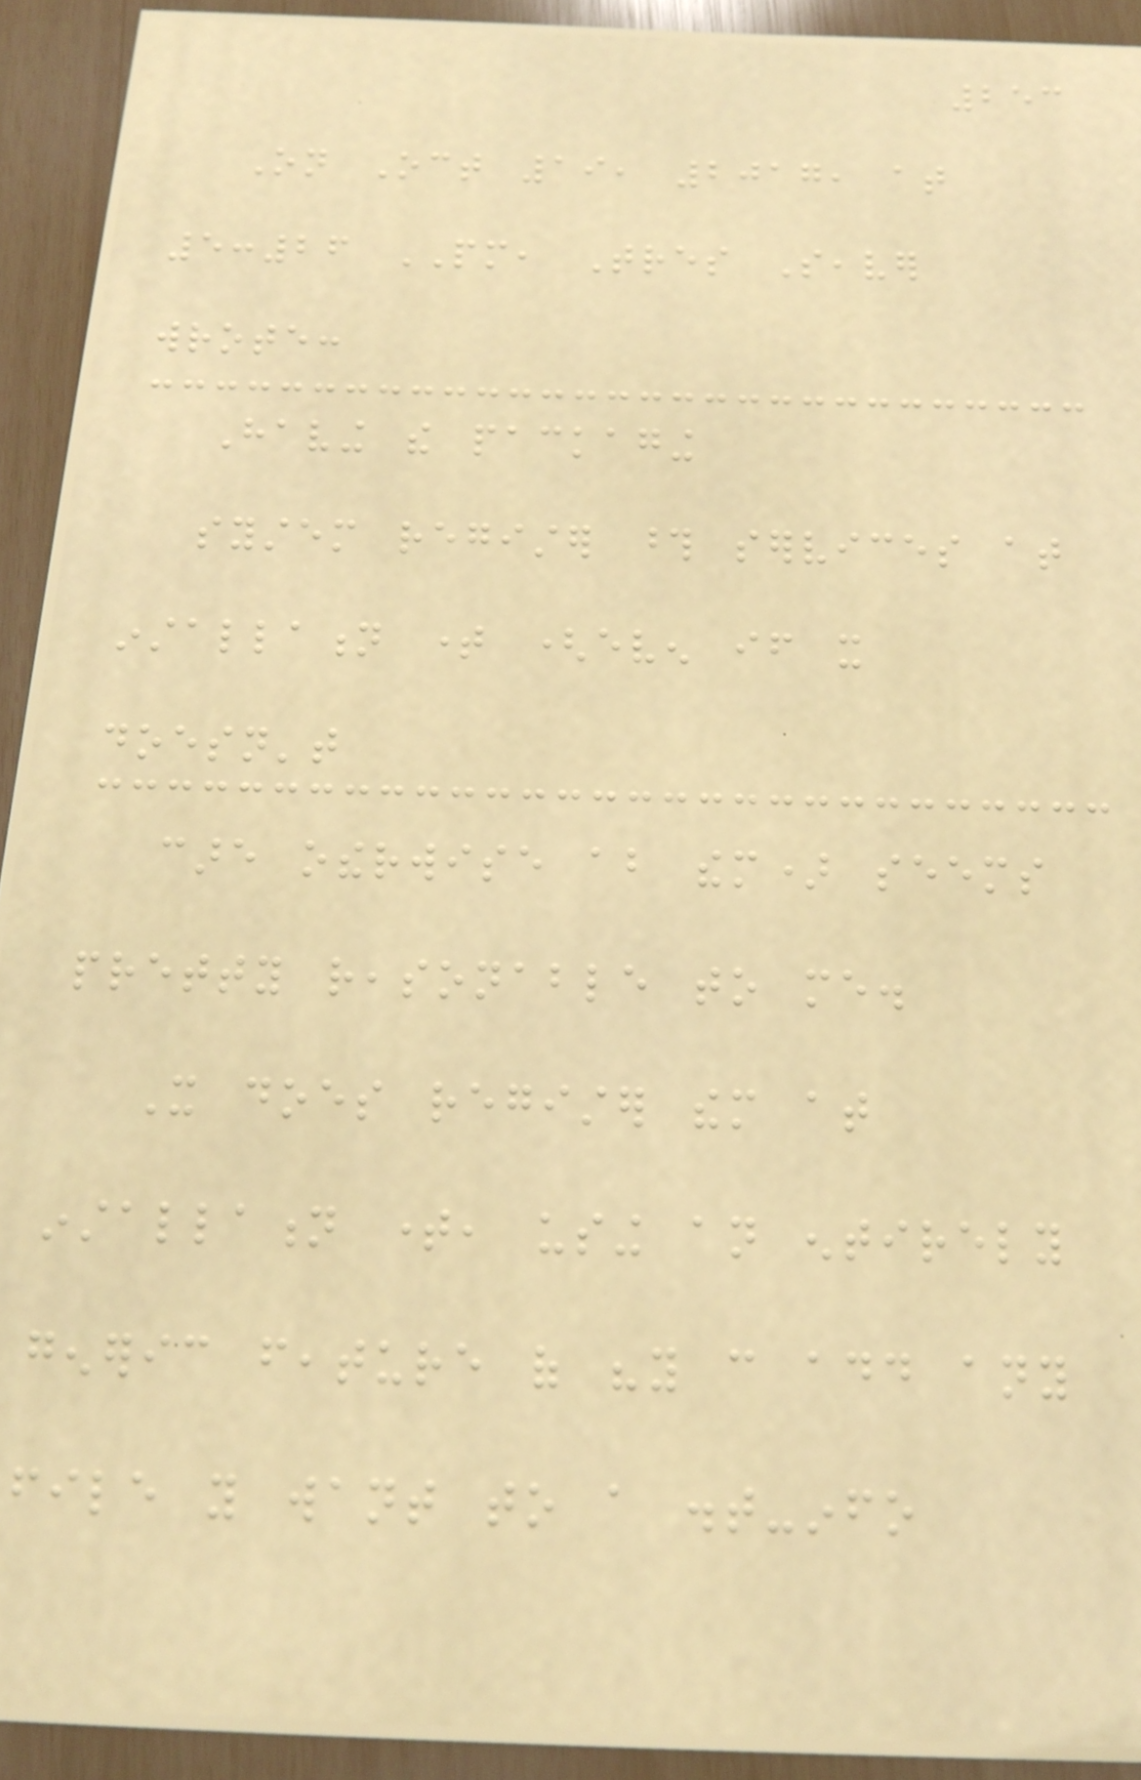253
On Oct 19, 2017, at
5:26 PM, Tres Seaver
wrote:
Having the packaging
system register those services at
installation time (even if it
doesn't
care otherwise about them) seems
pretty reasonable to me.
It does register them at
installation time, using an entirely
generic feature of "you can add any
file you want to a dist-info
